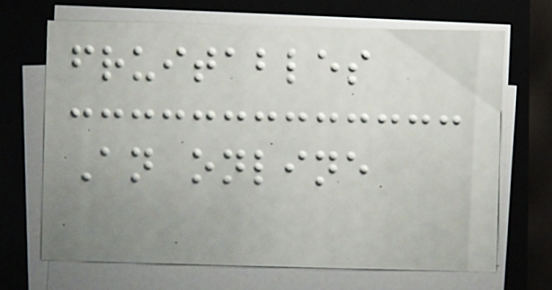fruitables
An online
